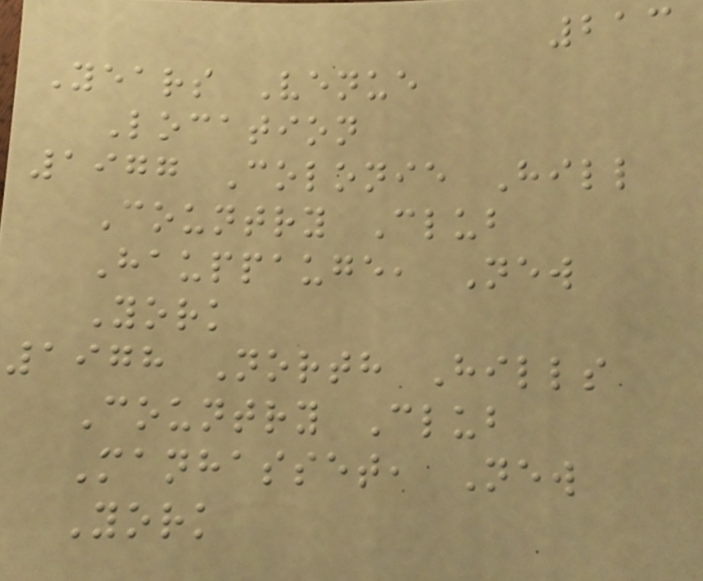213
Years Venue
Location
1977 Colonie Hill
Country Club
Hauppauge, New
York
1978 North Hills
Country Club
Manhasset, New
York
